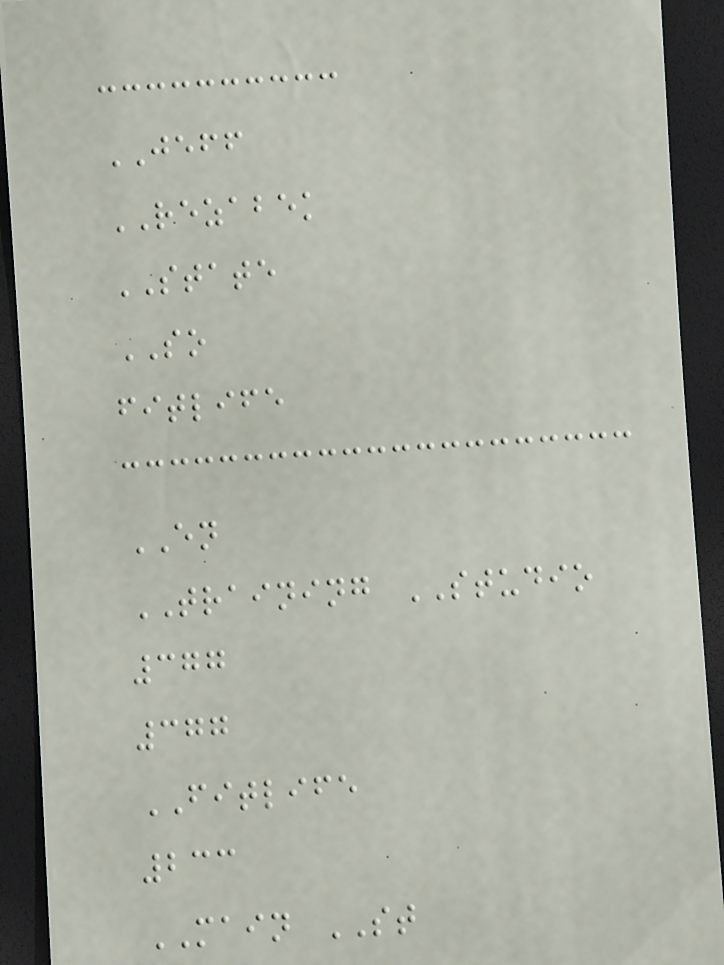JEFF
REZABEK
STATE
SO
fitlife
EN
TRAINING STUDIO
377
377
FITLIFE
233
MAIN ST
